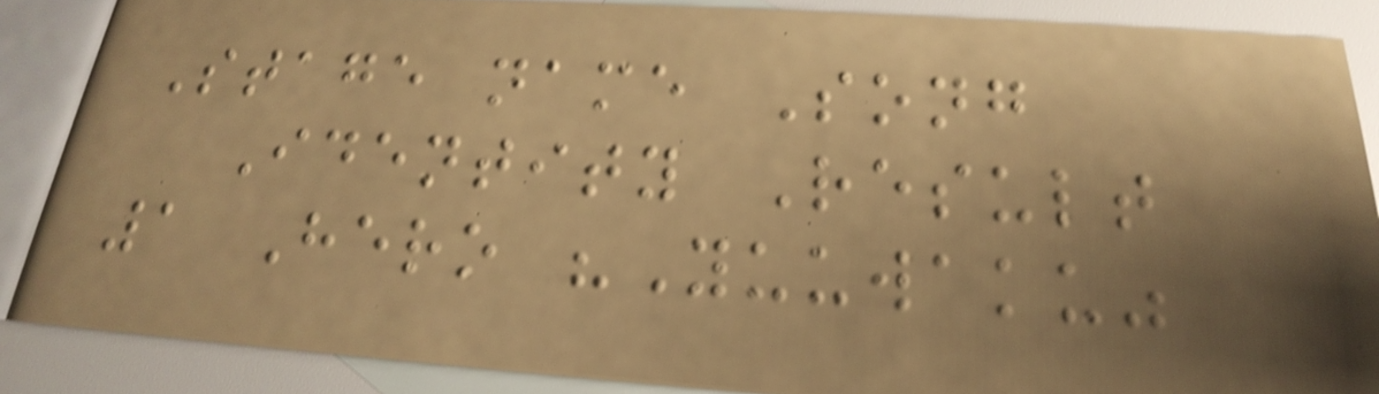Stage name Song
Identity Result
1 Hero "Yuuwaku"
